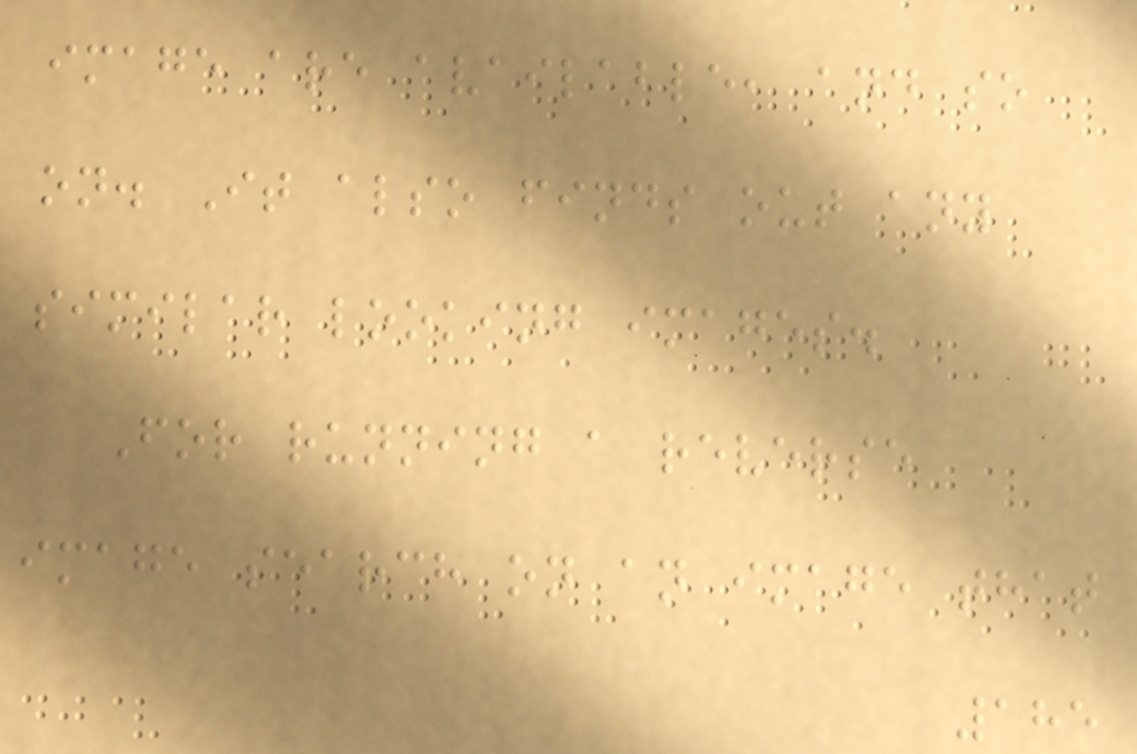image are available, and so
on. It also finds out any
similar looking images.
For running a reverse
image search on an image that
185
